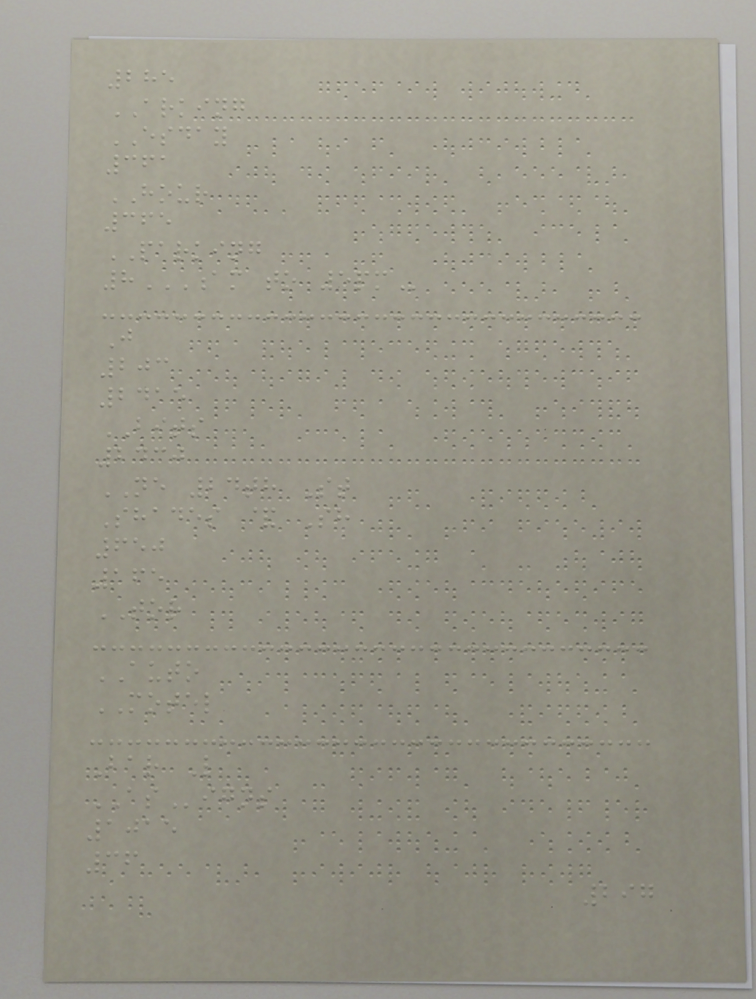285
ARKING
ESDAY
361
HOUR
365
PARKING
8AM TO 5PM
J
203
2415
BITS
2430
NE 24th St
Shades & Sh
650
165
TOR
AUTO
MOTEL
Bar L
ASigns
1015
36
297
